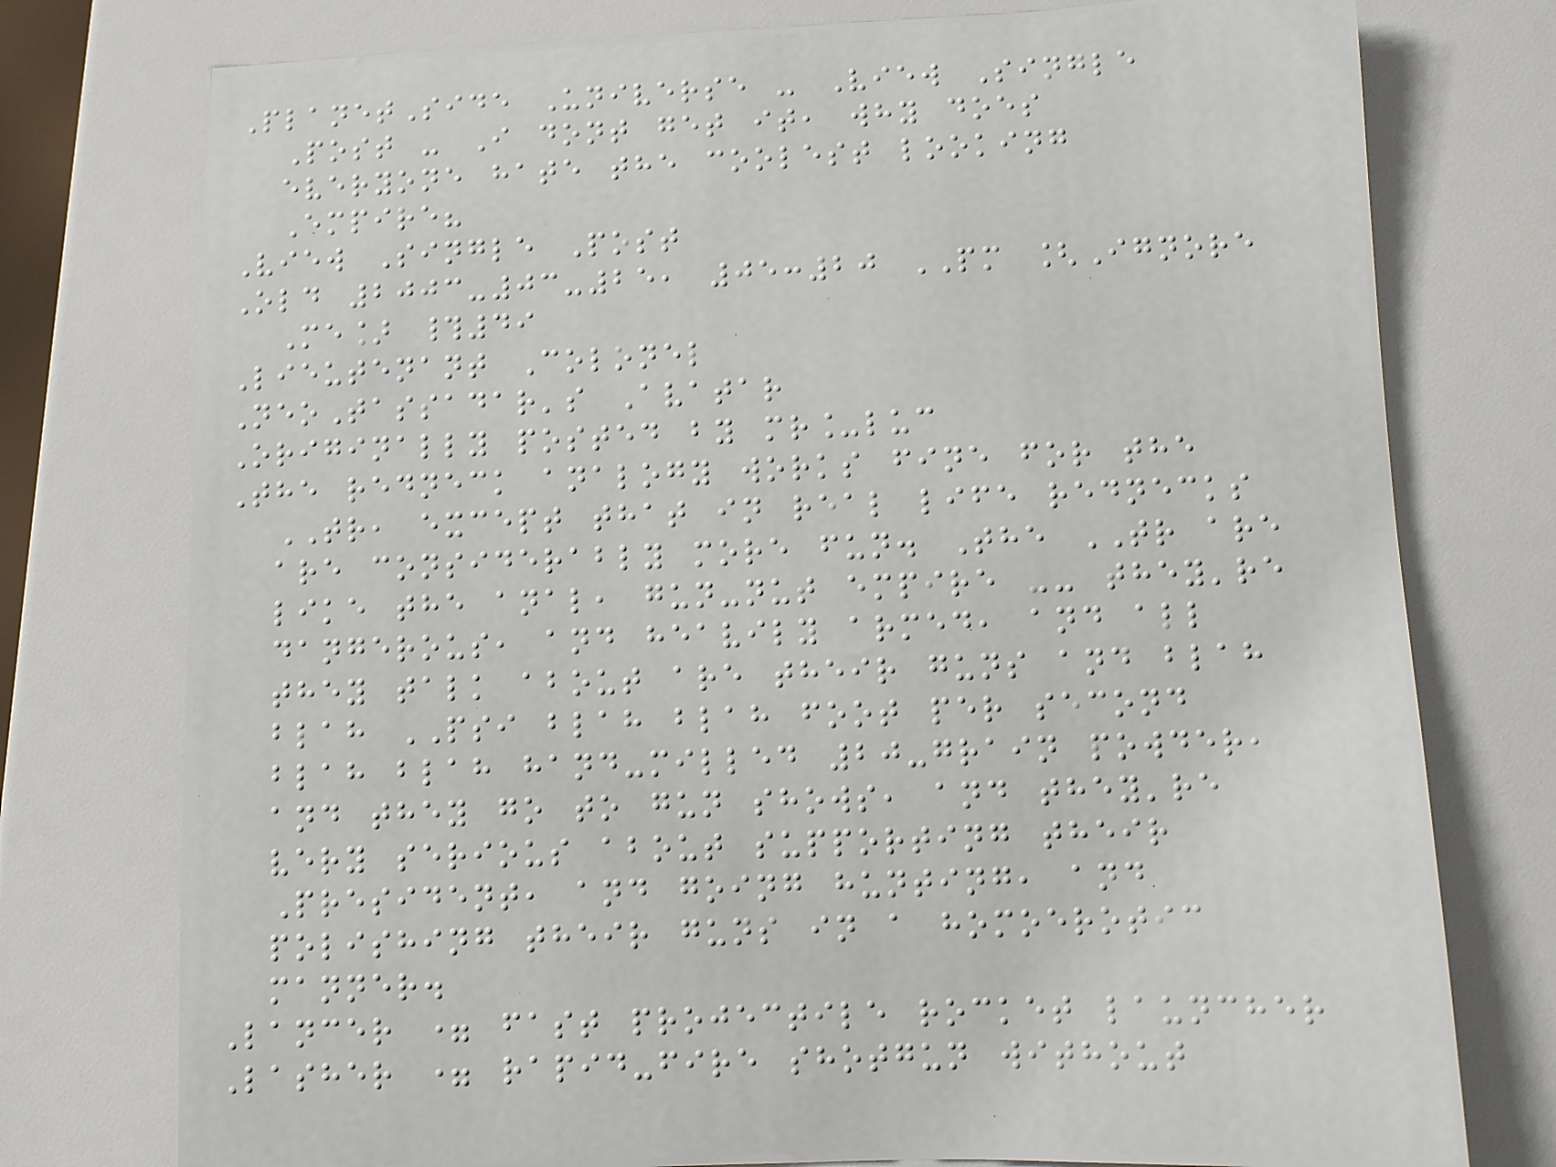PlanetSide Universe - View Single
Post - I dont get it, why does
everyone hate the coolest looking
Empire?
View Single Post
Old 2003-03-25, 05:20 PM [Ignore
Me] #49
Lieutenant Colonel
NeoTassadar's Avatar
Originally posted by mr_luc
The redneck analogy works fine for the
TR, except that in real life rednecks
are considerably more fun. The TR are
like the anal, gun-nut empire -- they're
dangerous, and heavily armed, and all
they talk about are their guns and blah
blah PSI blah blah foot per second
blah blah hand-milled 20-grain powder,
and they go to gun shows, and they're
very serious about supporting their
President, and going hunting, and
polishing their guns in a homoerotic
manner.
Lancer = fast projectile rocket launcher
Lasher = rapid-fire shotgun without
